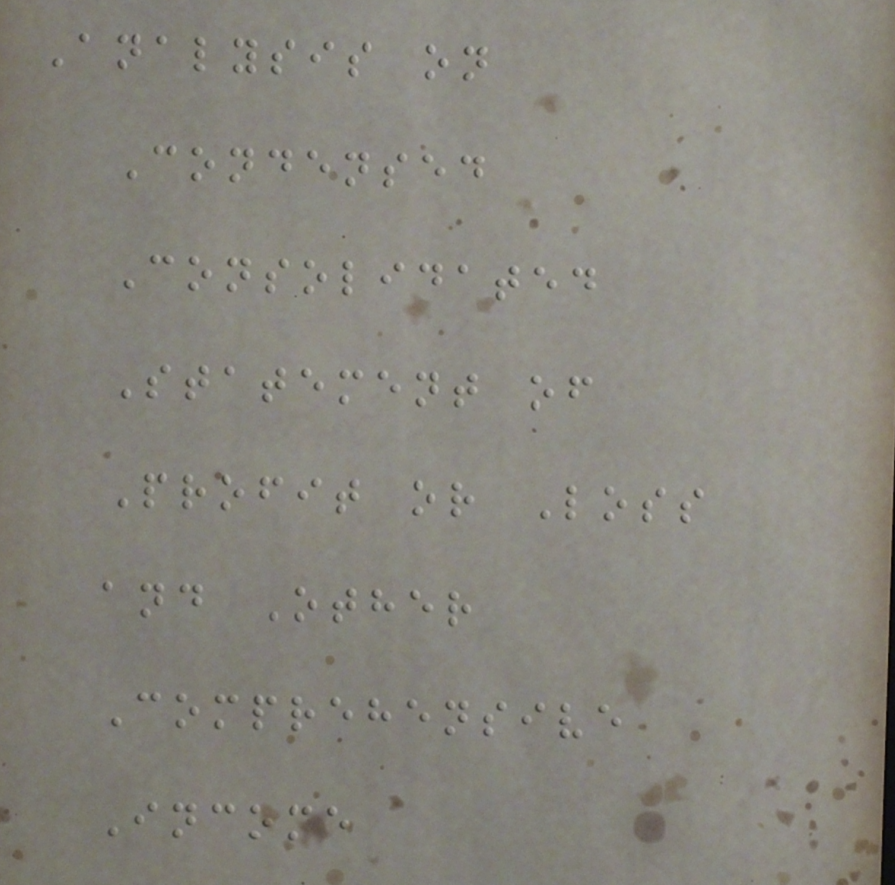Analysis on
Condensed
Consolidated
Statement of
Profit or Loss
and Other
Comprehensive
Income
